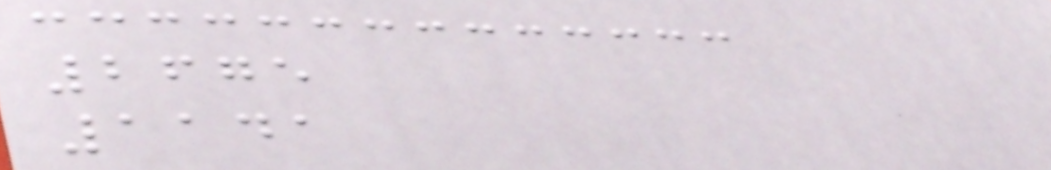2675
1141
